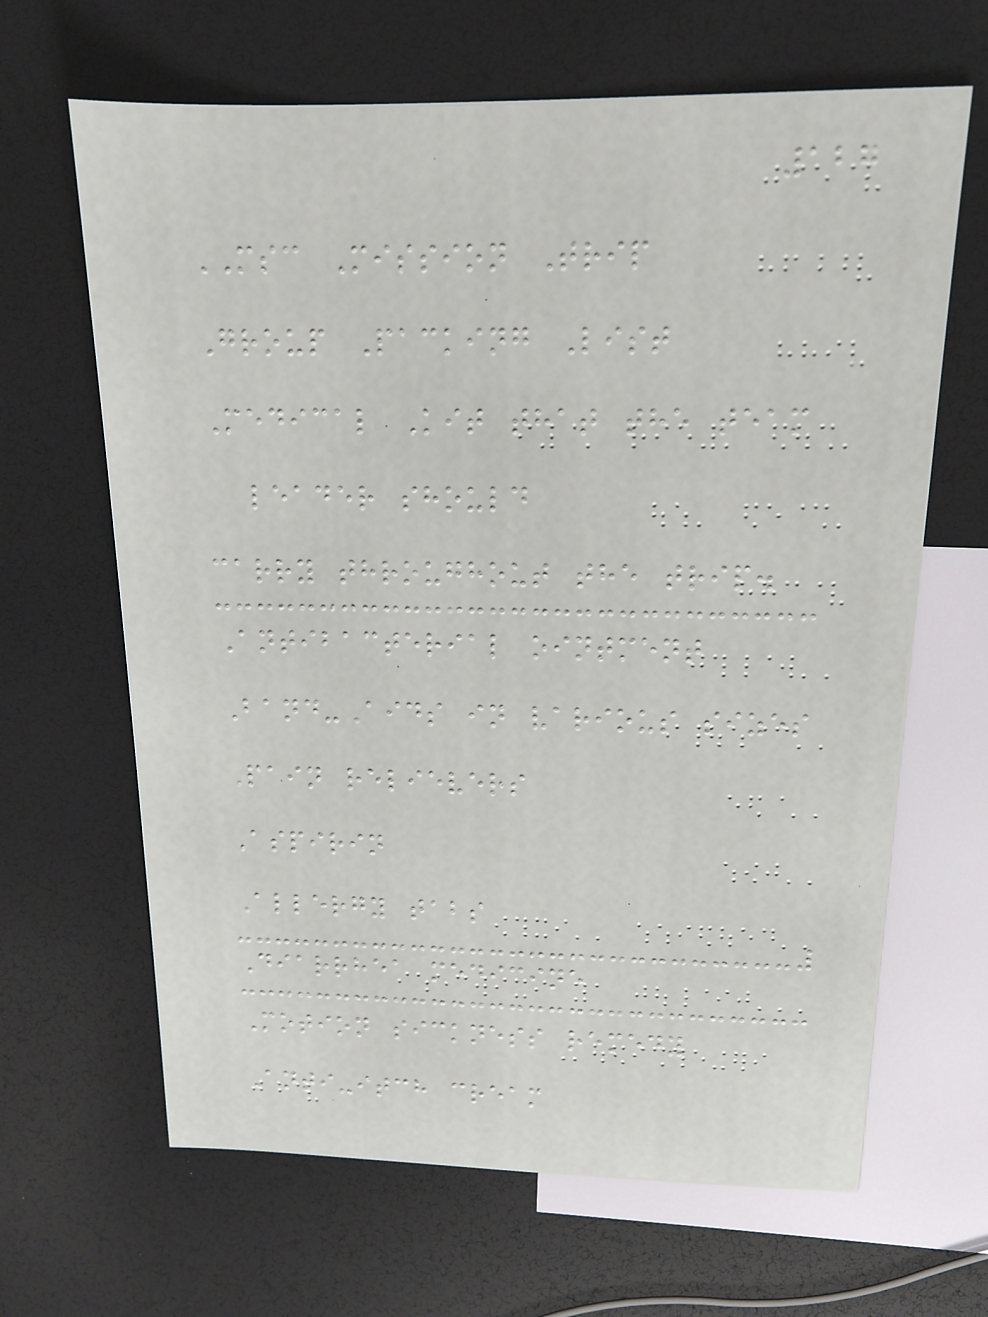127
MSC Mission Trip
Group Packing List
Medical Kit that the team
leader should
carry throughout the trip.
Antibacterial ointment
Band-Aids in various sizes
Pain relievers
Aspirin
Allergy tabs
Diarrhea medicine
Motion sickness remedy
Anti-itch cream
